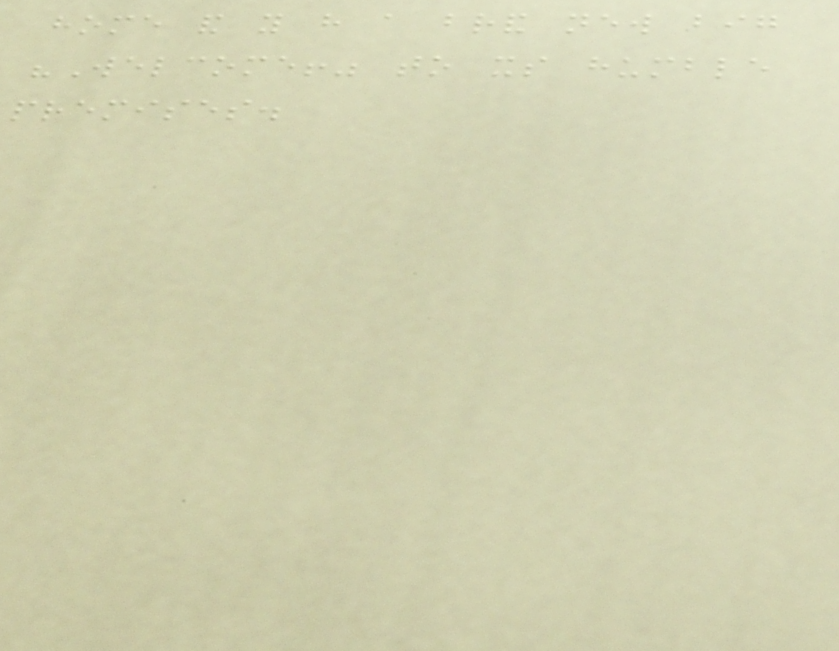home and you have a brand new big
"Welcome!" to its humble
premises.
